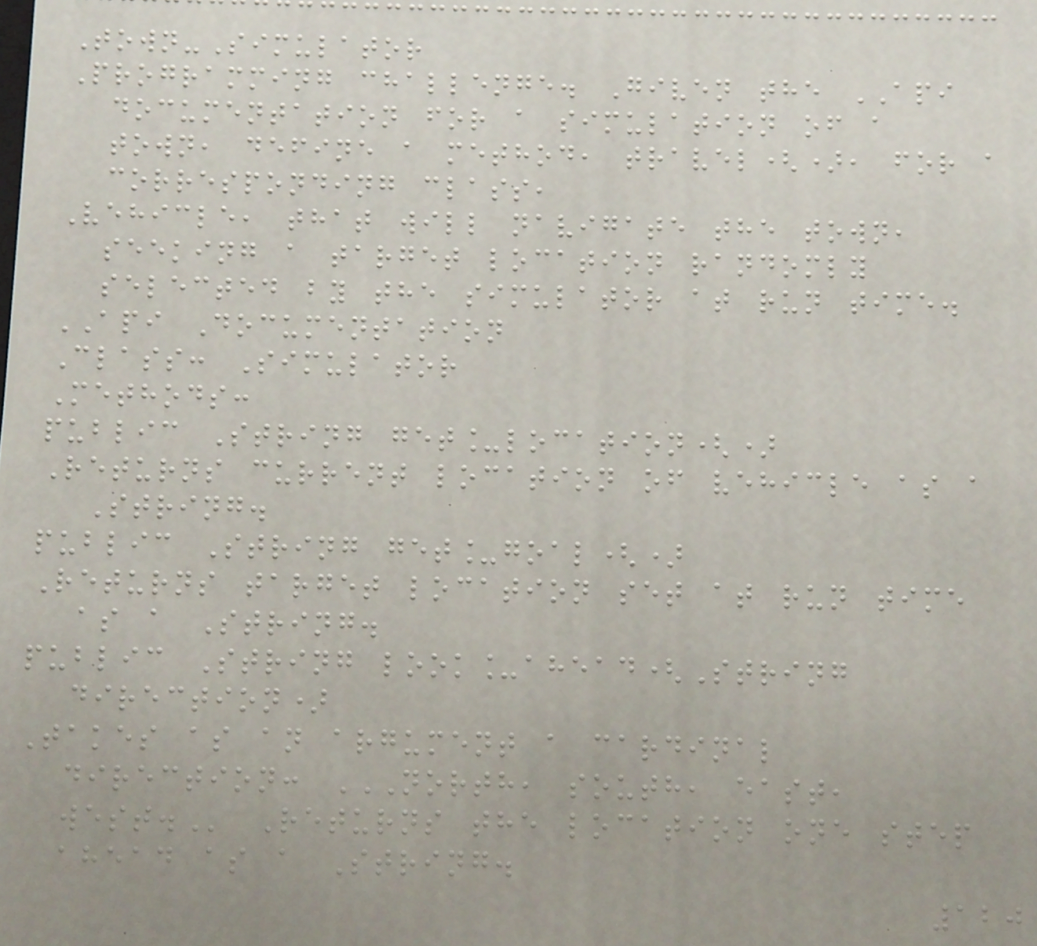Town-Simulator
Programming challenge. Given the API
documentation for a simulation of a
town, define a method, travel(), for a
corresponding class,
Vehicle, that will navigate the town,
seeking a target location randomly
selected by the simulator at run time.
API Documentation
Class: Simulator
Methods:
public String get_location()
Returns current location of vehicle as a
String.
public String get_goal()
Returns target location set at run time
as a String.
public String look_ahead(String
direction)
Takes as an argument a cardinal
direction: NORTH, SOUTH, EAST,
WEST. Returns the location one step
ahead as a String.
120
